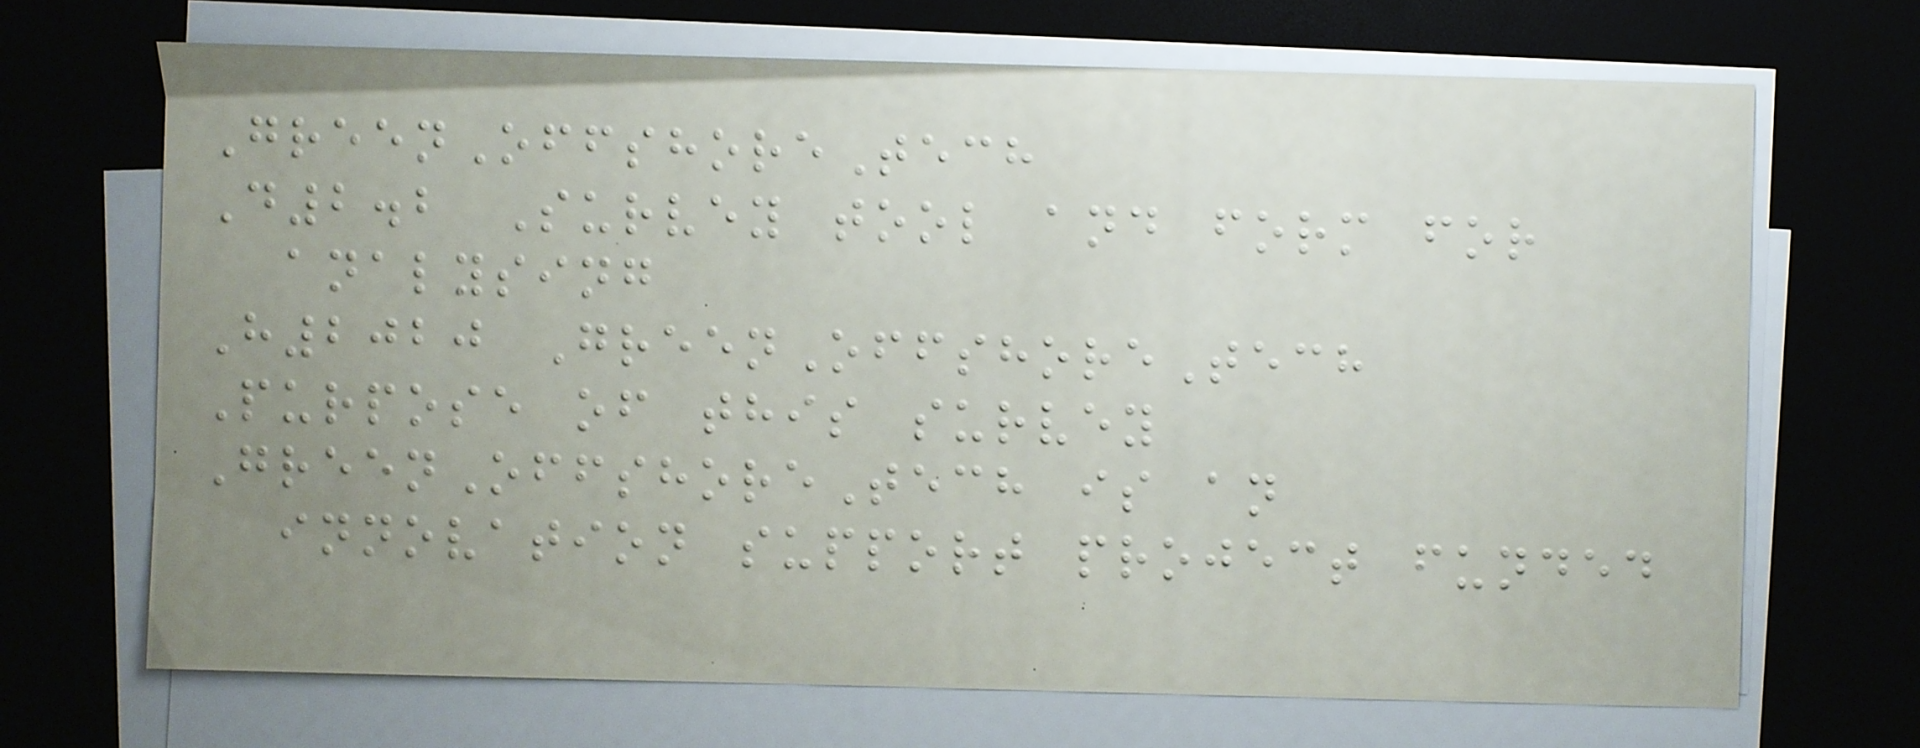GreenOffshoreTech
D2.2 Survey tool and form for
analysing
H2020 GreenOffshoreTech
Purpose of this survey
GreenOffshoreTech is an
innovation support project funded
